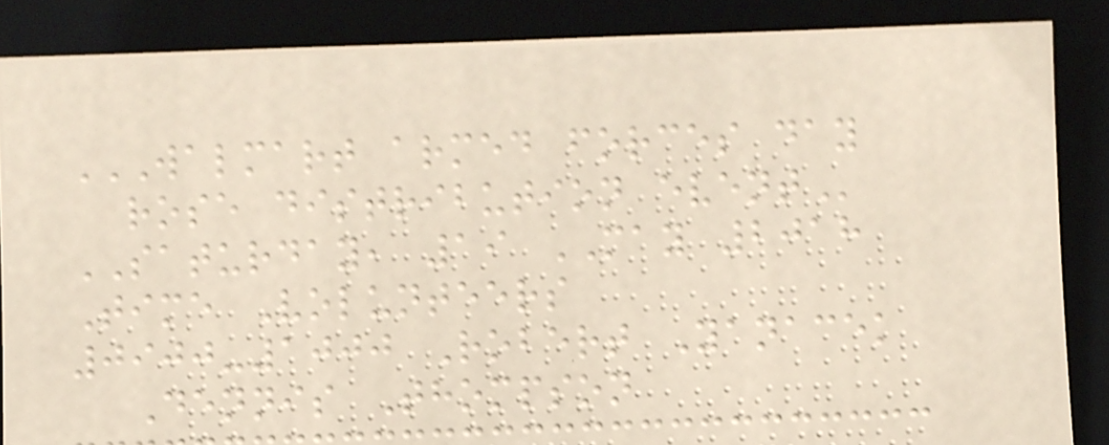WALMART ARMED FORCES DAY
ROSE DISTRIBUTION EVENT
SATURDAY, 19 MAY 2018
Time Volunteers
0900-1000 Robert Yanacek
Dennis Thompson
